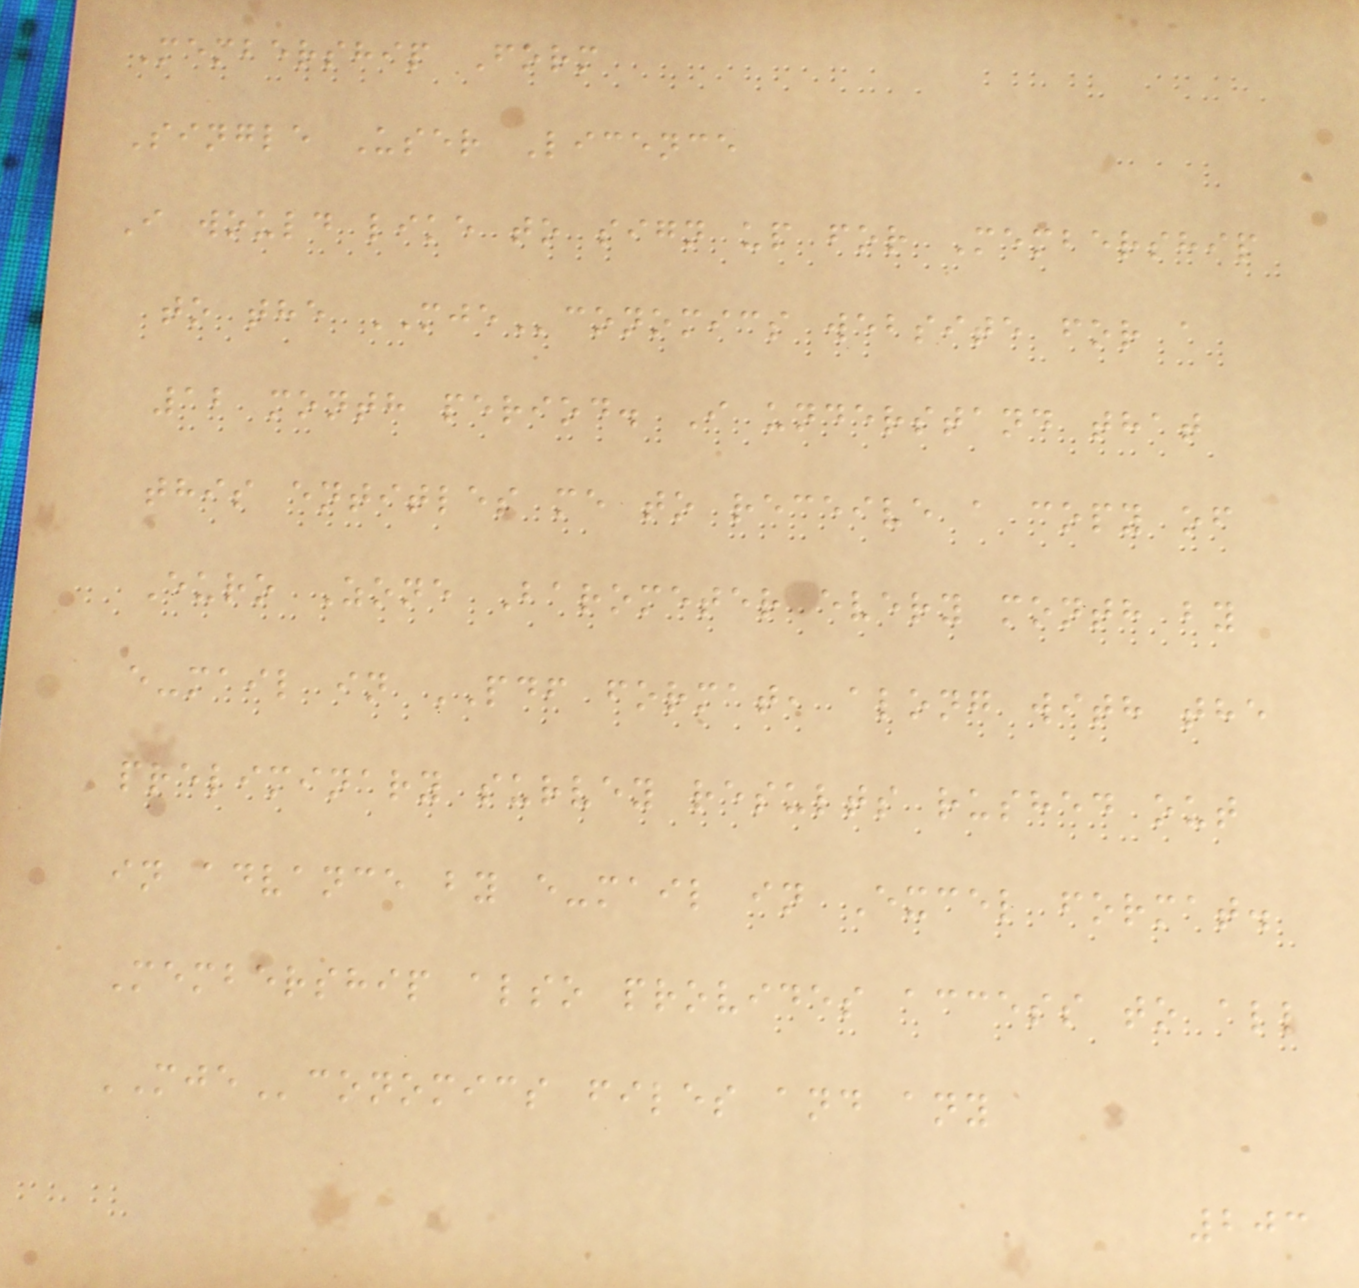Membership Form
Single User Licence
I would like to sign up for Membership
to the MJEconomics website for a
12 month period. I understand that
this entitles me to receive a copy of
Euro Zone Barometer every month by
e-mail in PDF format, along with the
preliminary survey results rushed out
in advance by e-mail in Excel format.
Membership also provides access to all
MJEconomics files and any
203
